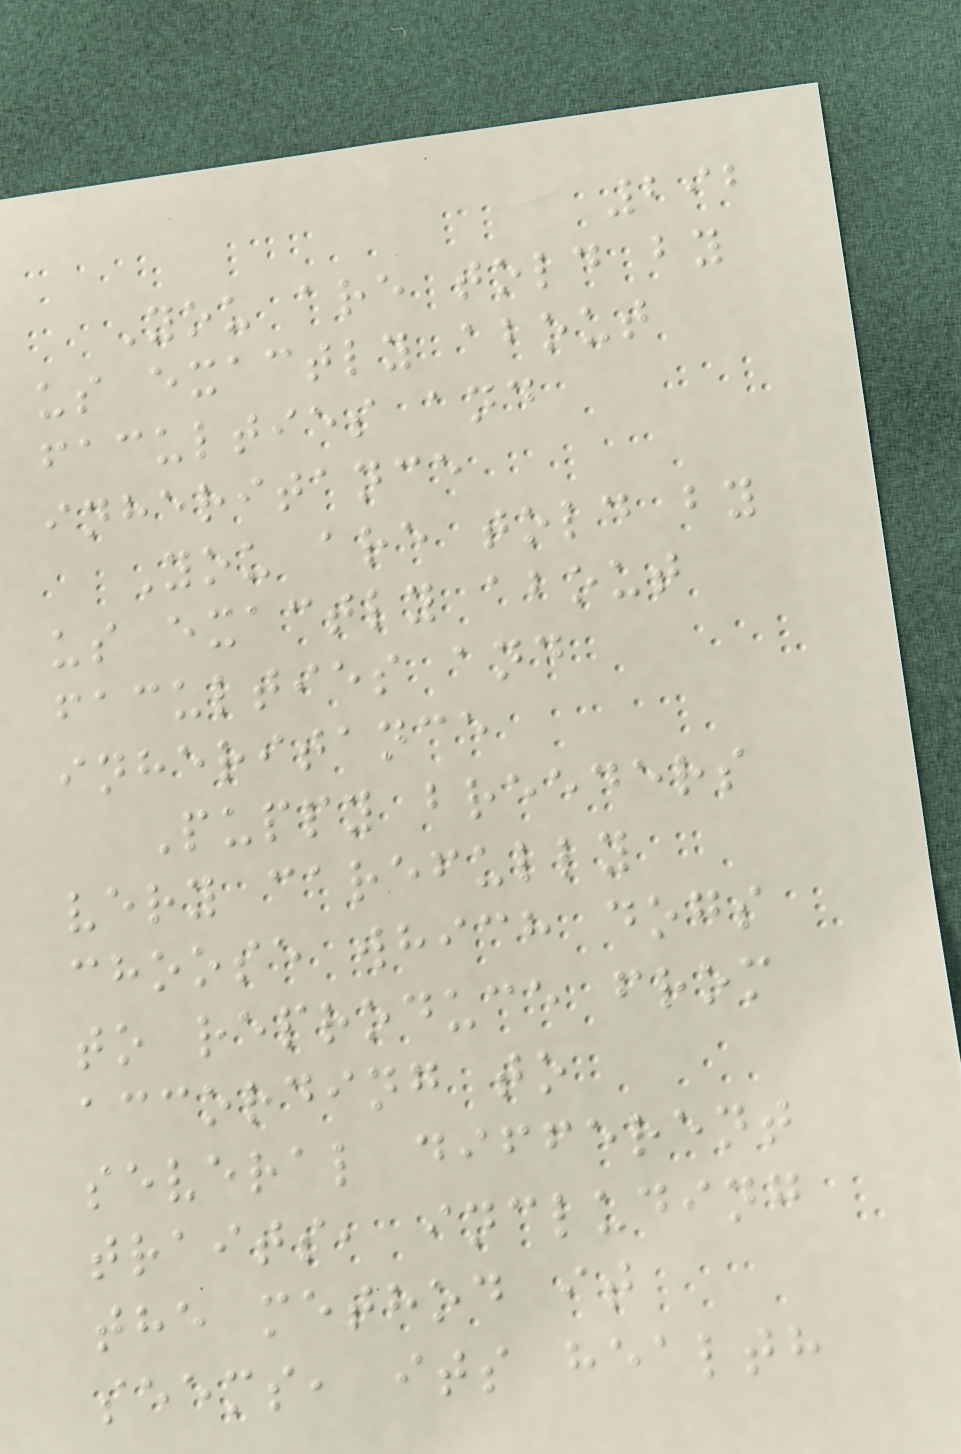292
You are told by
us exactly about
faculties and
inheritance
You are told by
us exactly about
faculties and
inheritance
Puppy breeders
very carefully
choose which dogs
to reproduce from
according to
several different
traits, including
the method it
seems, its health
